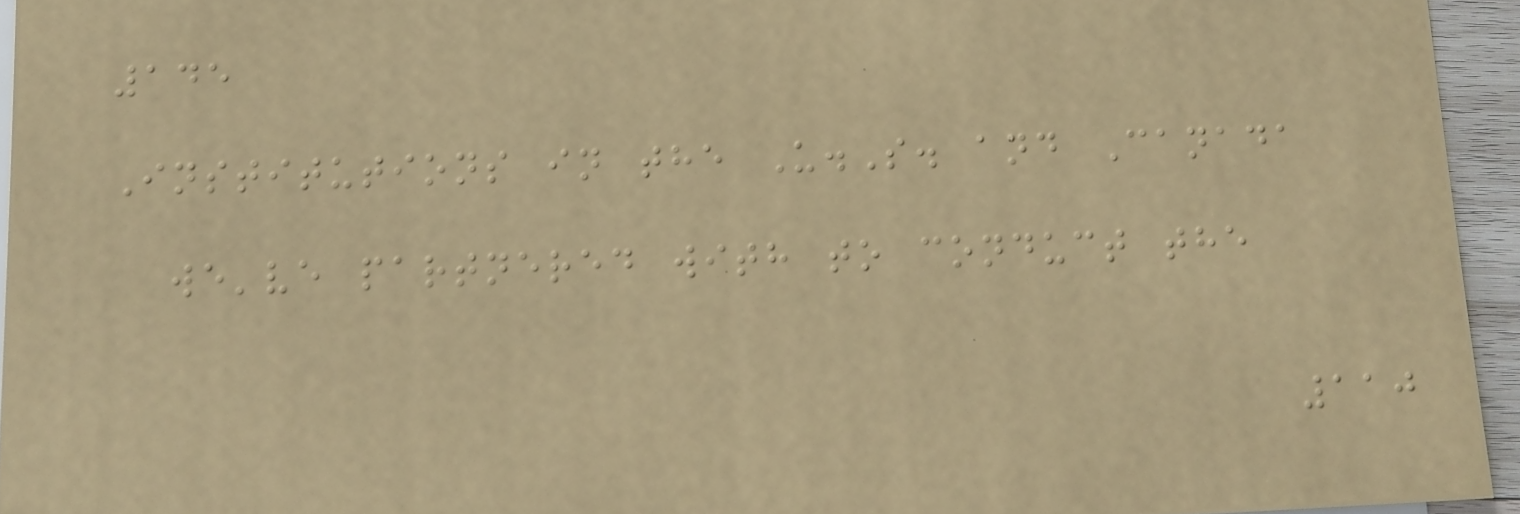145
Institutions in the U.S. and Canada
we've partnered with to conduct the
110
